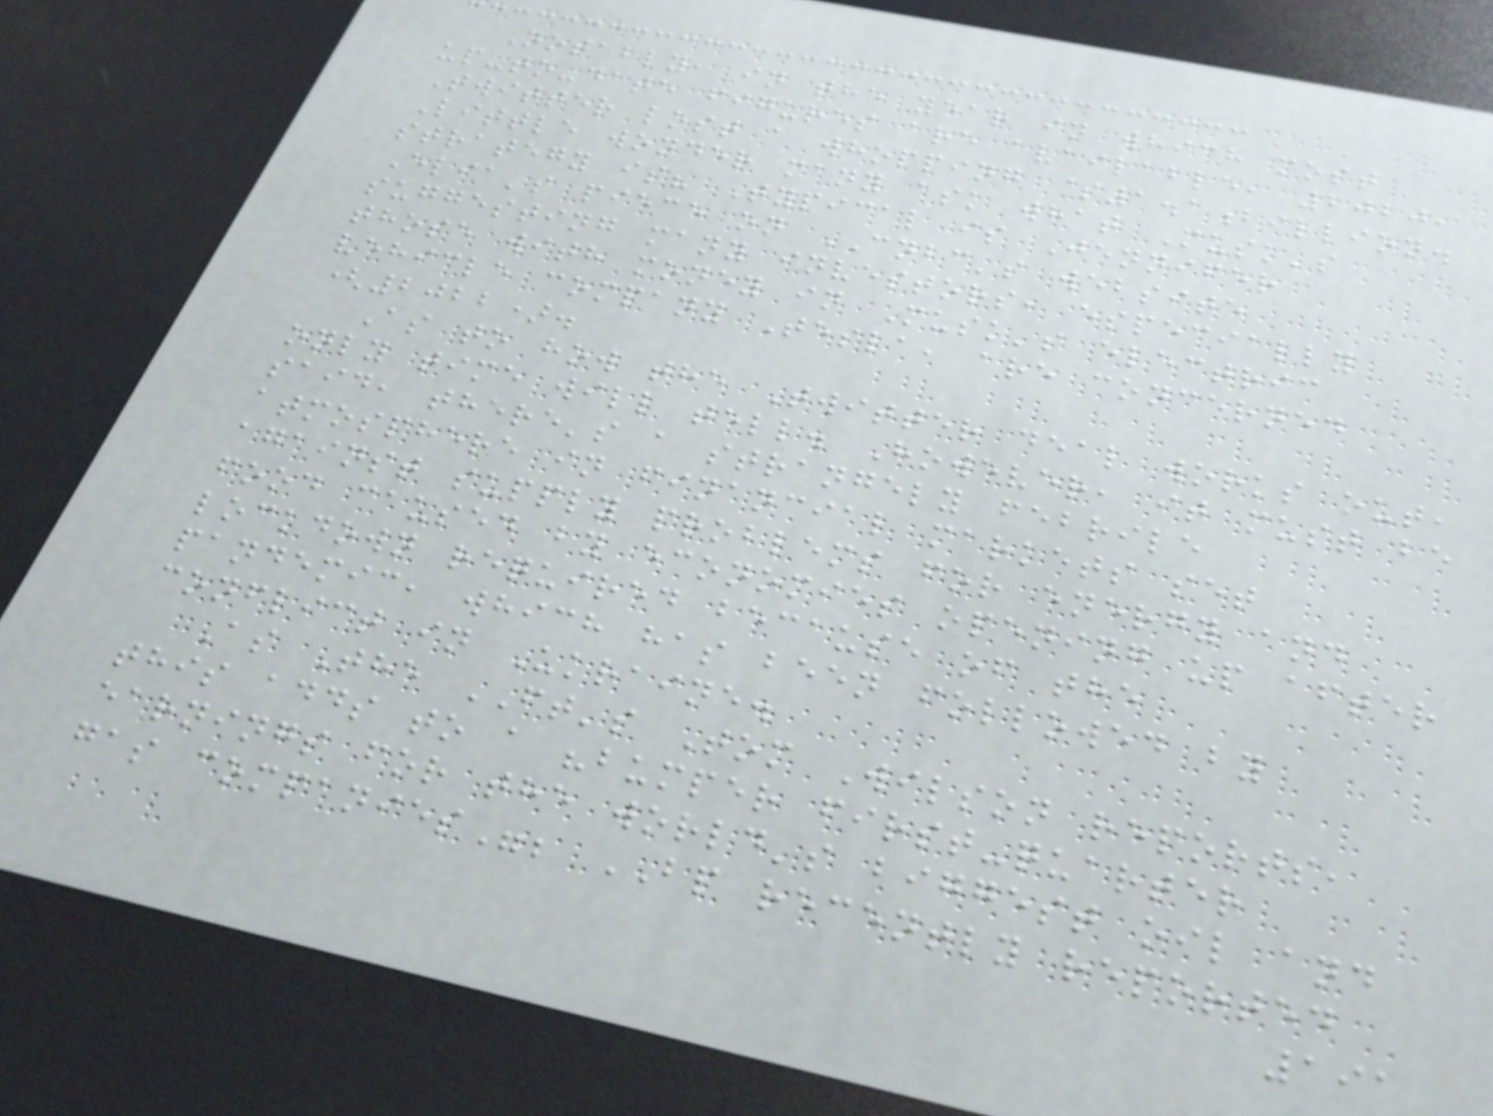Notably, in the year in which most
up-to-date figures are available, 2020,
Twitter lost a whopping $1.1billion.
Little wonder many ask what Musk's
strategy is? Typical is Jennifer
Elia's piece on CNBC's website
suggesting many investors, especially
those with money in Musk's electric
vehicle company Tesla, are concerned
(2022).
As to how the Twitter deal works out,
only time will tell. However, it must be
said, there's a strangely febrile
atmosphere in financial markets set
against supply problems for energy and
food caused by economies opening up after
lockdown required because of the
pandemic, which has been followed by
conflict in Ukraine.
As The FT's Tom Wilson reports,
this adds to a "bumper first-quarter
earnings for the world's biggest oil and
gas companies"; BP recently reported
191
